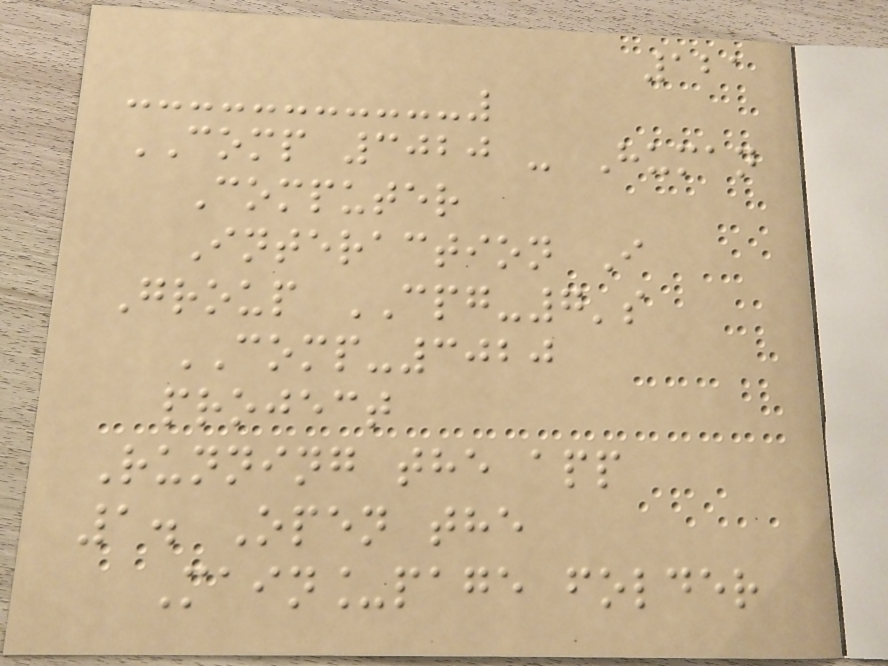121
COMP 3020 - Human
Computer
Interaction I
Group CPG-7's
COMP-3020
project
Running the app
1. Open the
Main_page folder
